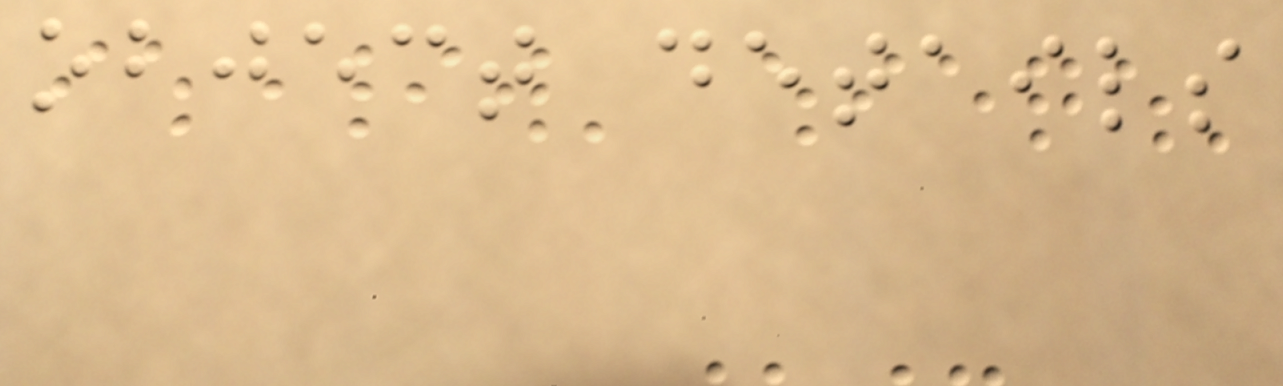object details
